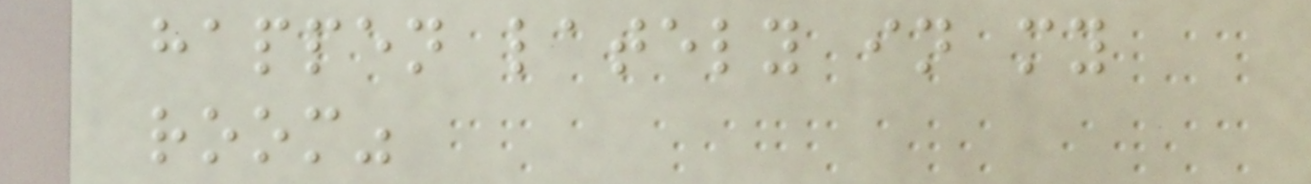happen lately in my
room"
